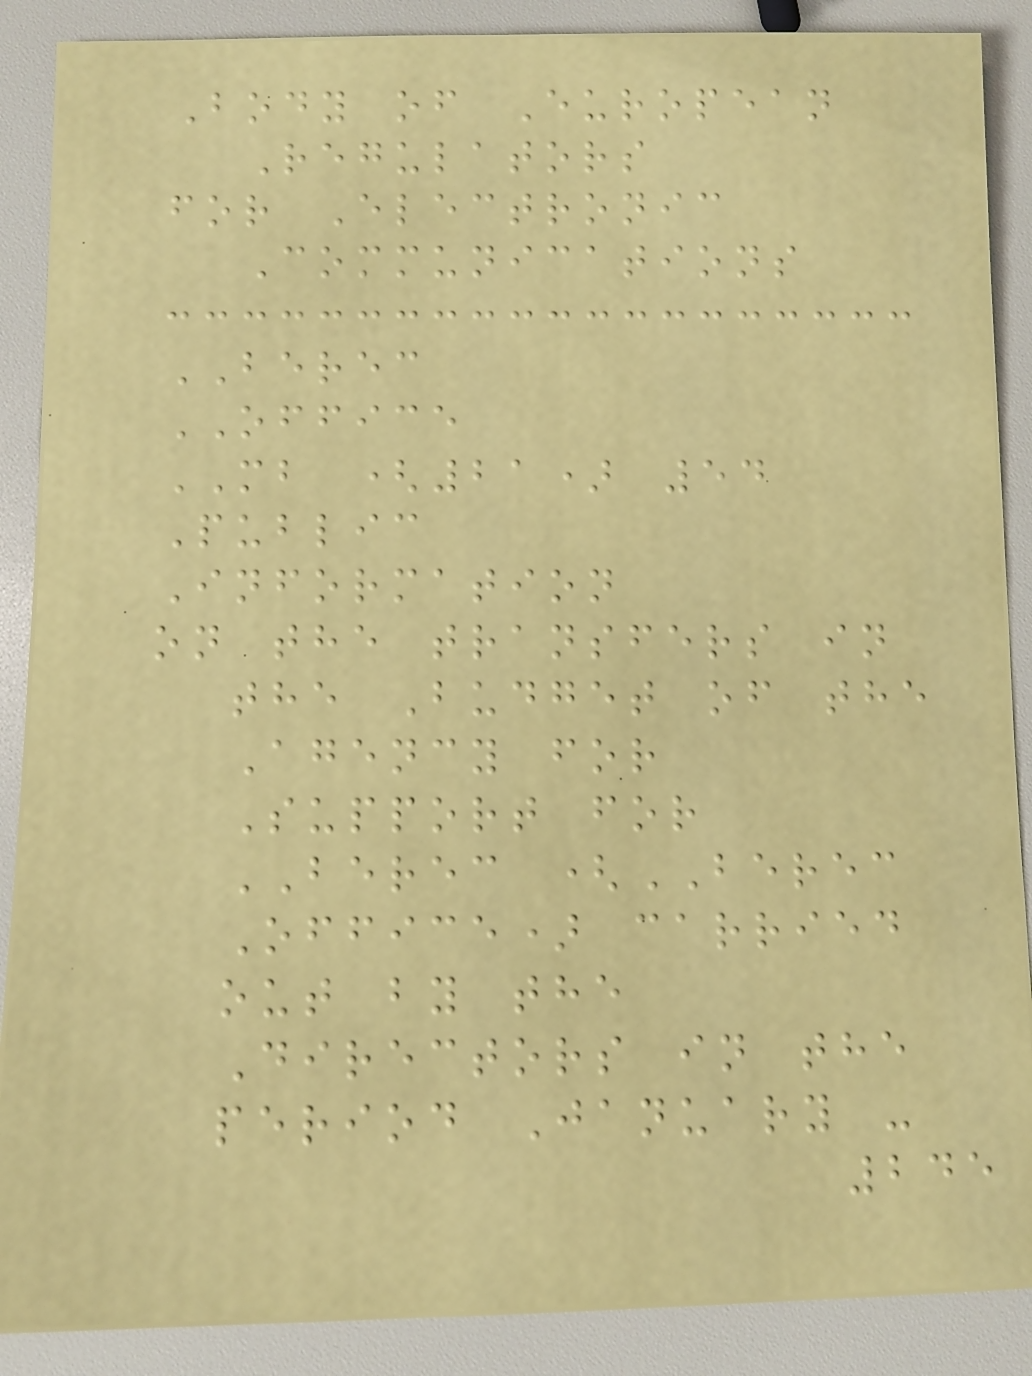Body of European
Regulators
for Electronic
Communications
BEREC
OFFICE
MB (21) 54
Public
Information
on the transfers in
the Budget of the
Agency for
Support for
BEREC (BEREC
Office) carried
out by the
Directors in the
period January -
245
